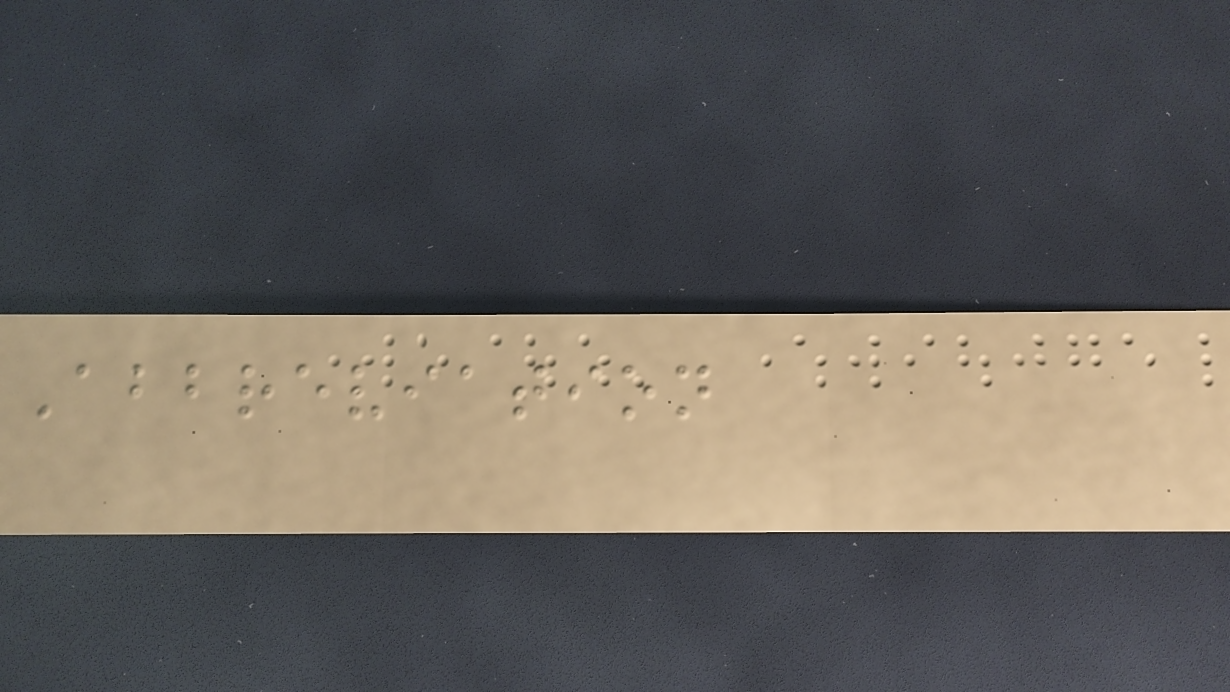Abbreviation
